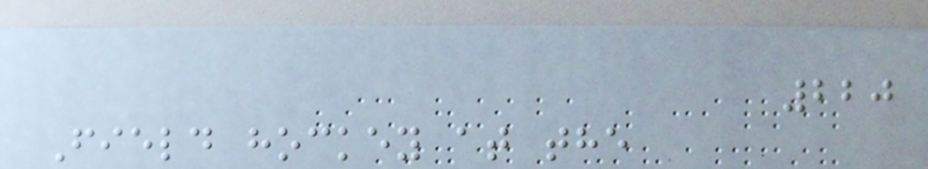220
Field hockey at the
